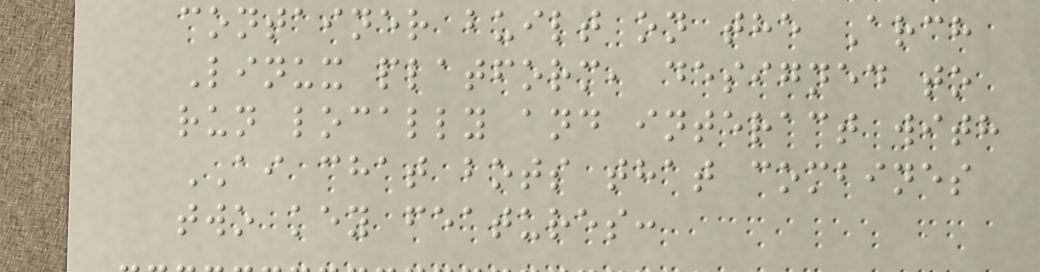container built on the Arch
Linux platform, designed to
run locally and interact with
AI chat bots that combines
two key features:
